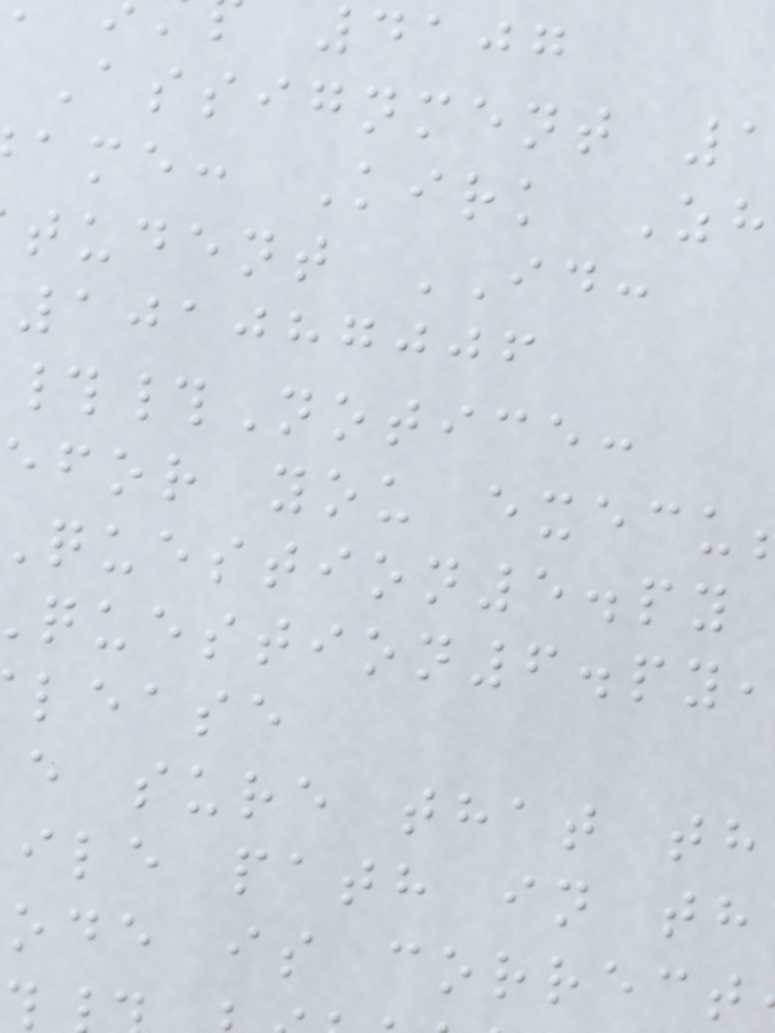4107
Assignment
ame: Kirk Zh
tudent ID:
101087006
##Notice:
efor you execu
question5.py
question6.py,
lease
e sure that th
ile path in th
ode is correct
